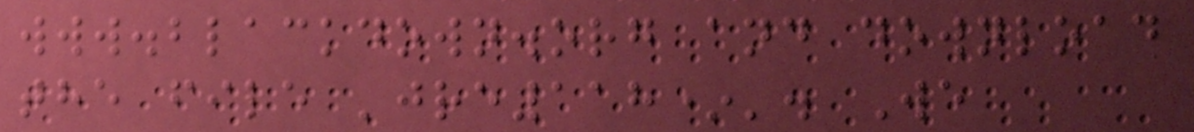www.blackdown.org and download
the file 'jre118*'. We
